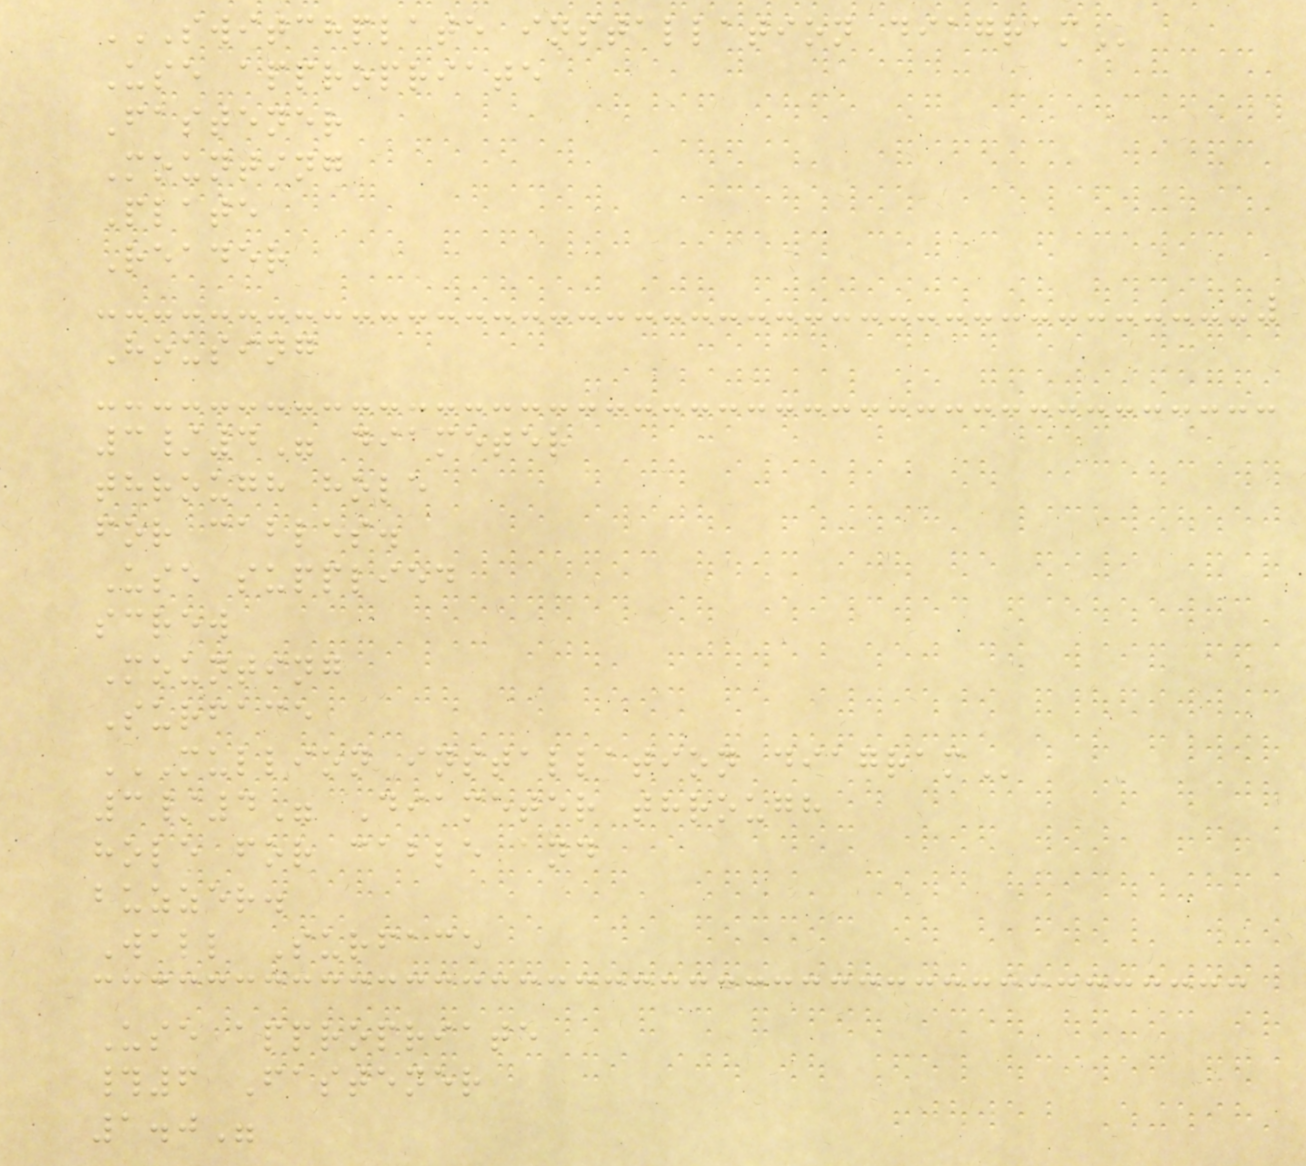SWITCHPLATE INSTALLATION DIAGRAM
Use appropriate
Fastener
Mounting
Plate
Reader
Housing
3/4" diameter
through hole
for cables.
Use supplied
screw
Mounting
Surface
MULLION INSTALLATION DIAGRAM
3/4" Diameter through
hole for cable and
buzzer.
Wall Surface
Use appropriate
#6 Fastener
1.0"
